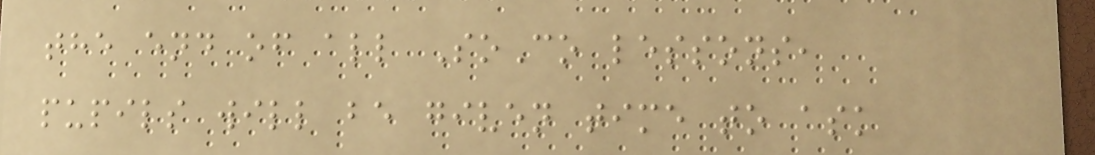the end of all SoCo lessons,
pupils will be given time to ask
